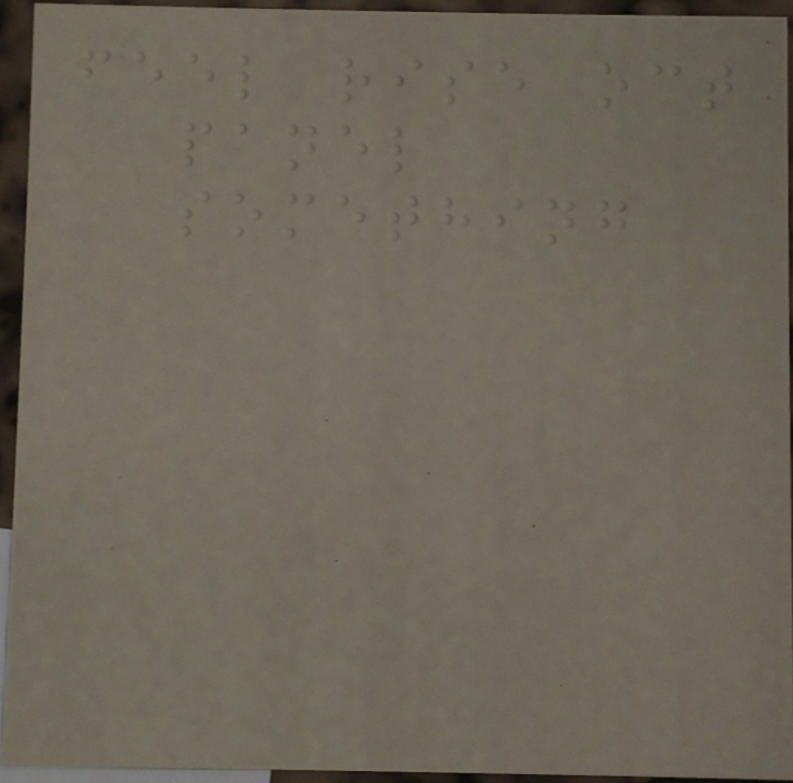feel rise oct
panel
something
